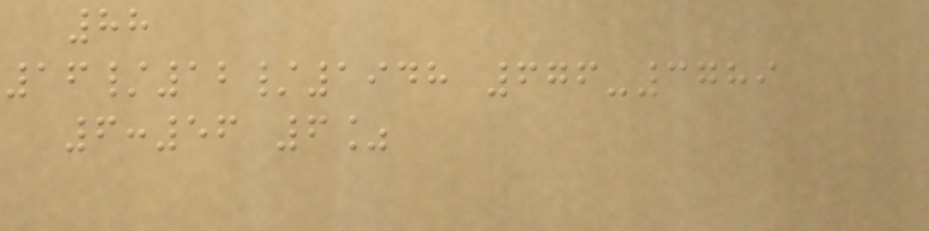88
16/12/1948 676-3789
6:56 6%
